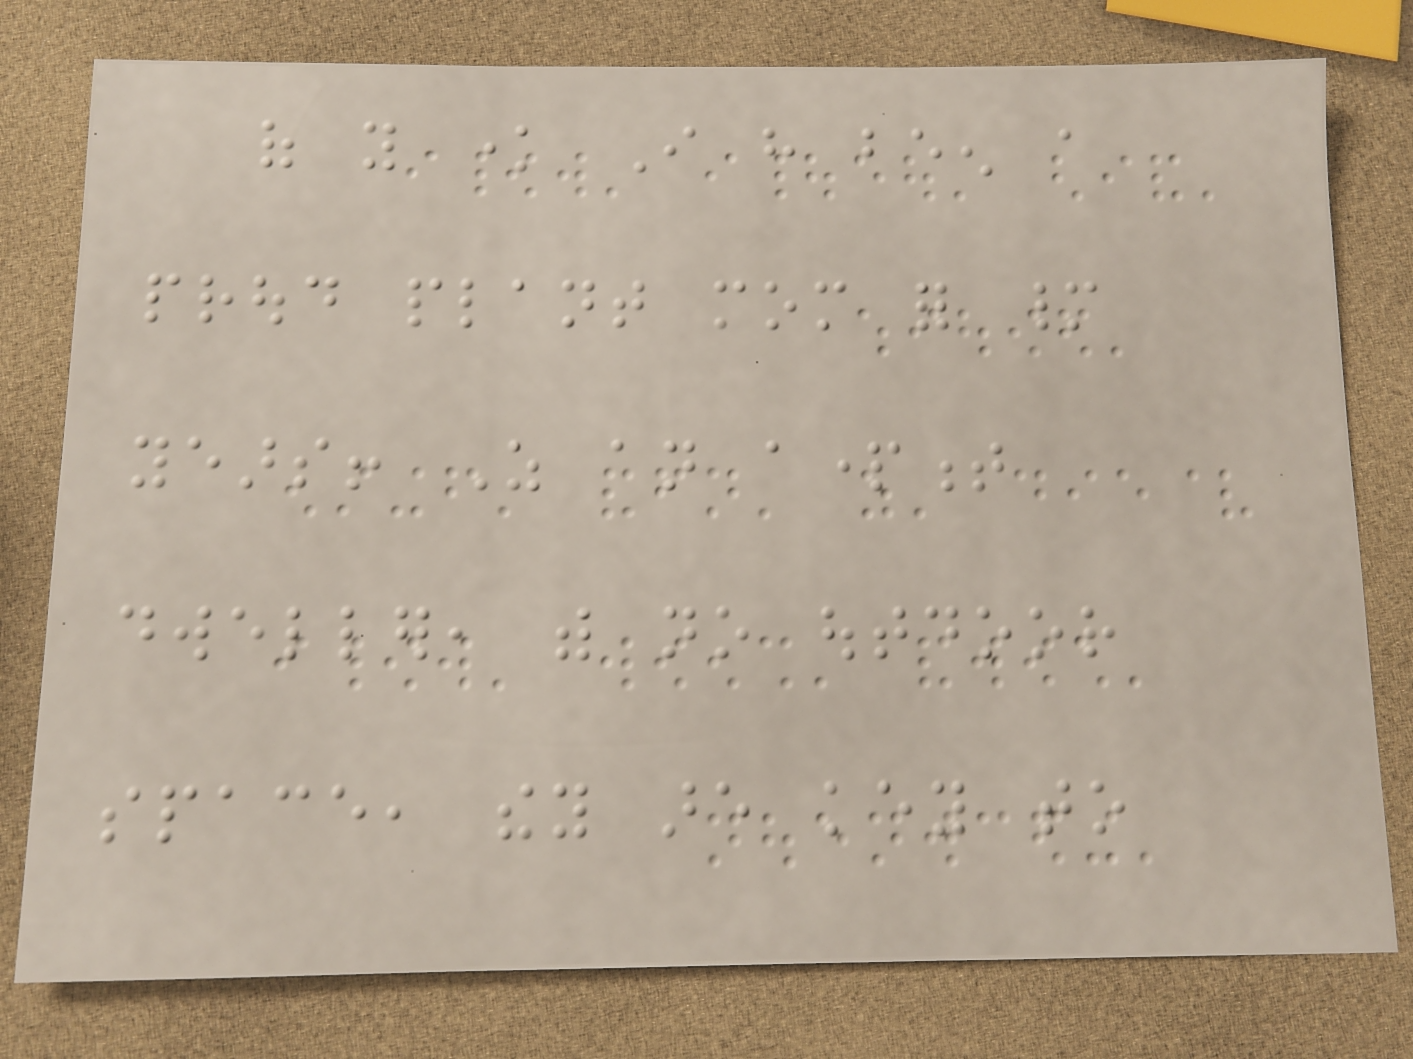of you know I have been a
proud plant mom for many
years! As an apartment
dweller, with no outdoor
space, they are key to
